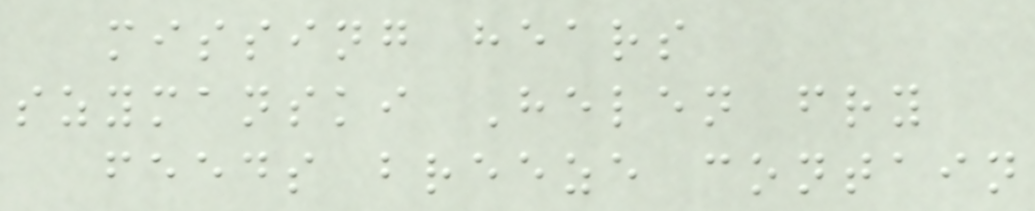missing hears
szymanski Helen fry
feeds breeze contain
